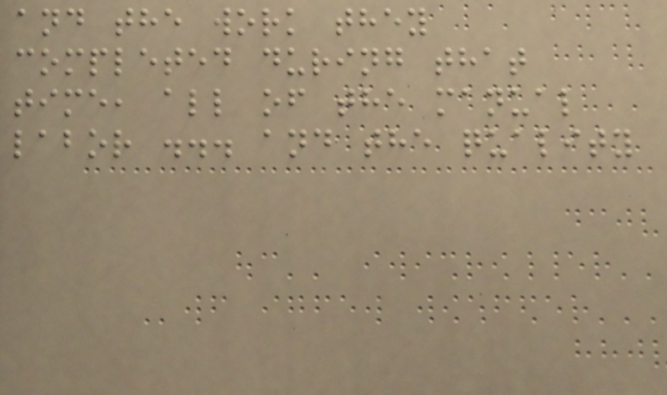and the work they
completed during that
time, all of the manual
labor ... and the quality
